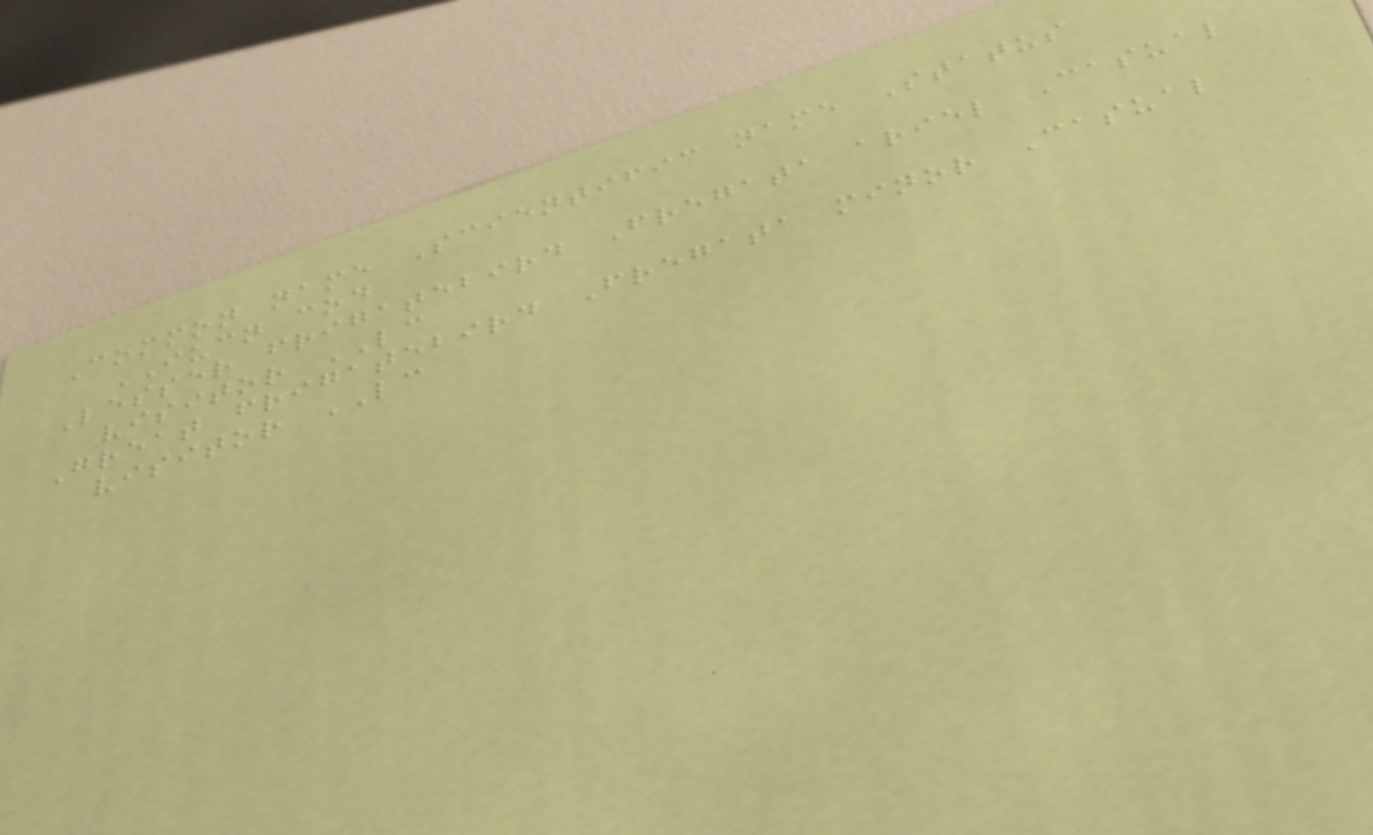Common name Scientific name Status
IUCN cod
Lesser frigatebird Fregata ariel Casual
visitor LC
Great frigatebird Fregata minor Casual
visitor LC
